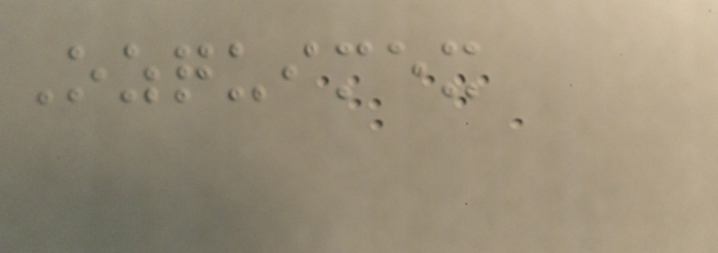Ozquimex
